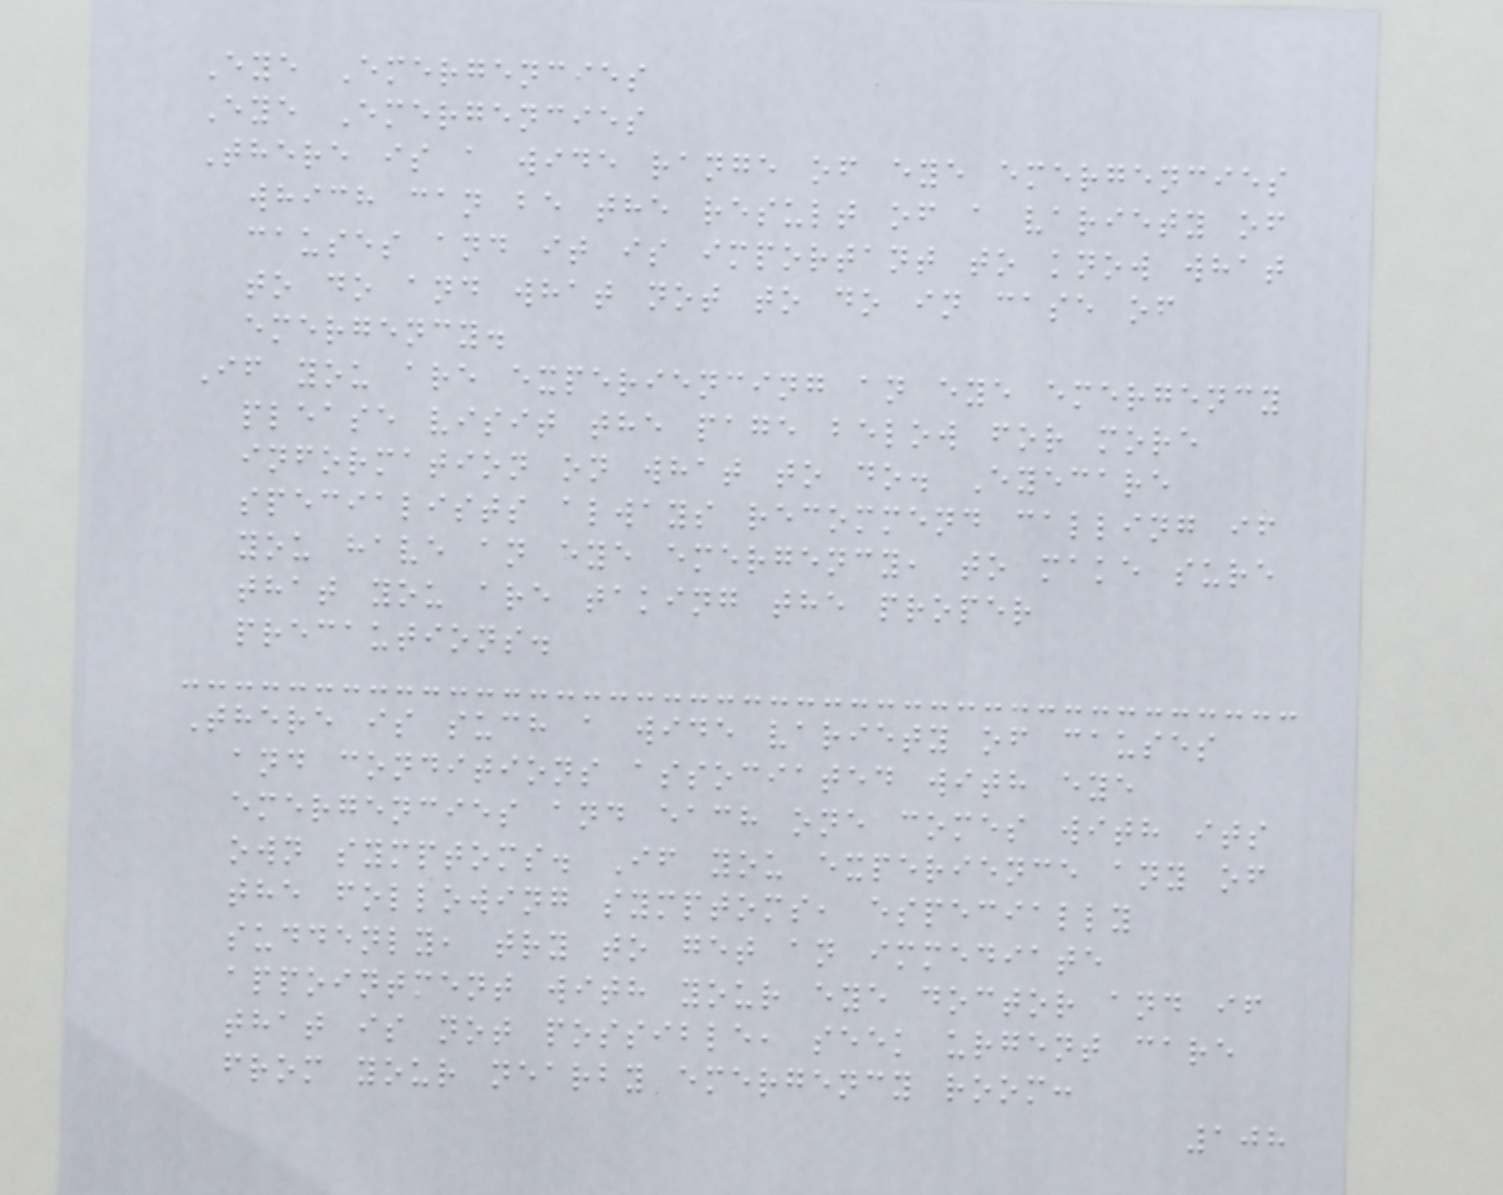Eye Emergencies
Eye Emergencies
There is a wide range of eye emergencies
which can be the result of a variety of
causes and it is important to know what
to do and what not to do in case of
emergency.
If you are experiencing an eye emergency
please visit the page below for more
information on what to do. Eyecare
specialists always recommend calling if
you have an eye emergency, to make sure
that you are taking the proper
precautions.
There is such a wide variety of causes
and conditions associated with eye
emergencies and each one comes with its
own symptoms. If you experience any of
the following symptoms, especially
suddenly, try to get an immediate
appointment with your eye doctor and if
that is not possible, seek urgent care
from your nearby emergency room:
108
